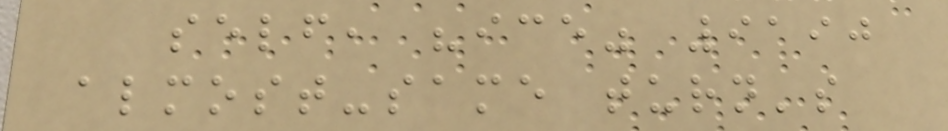self, "ice" 9190
almost-same turn's
